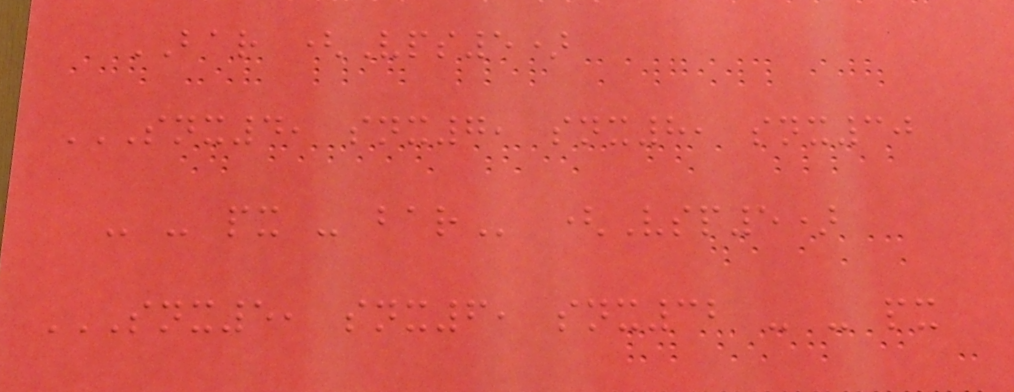BAR (Vps5)
SNX4, SNX7, SNX8, SNX30
- - PX - BAR (Vsp5)
SNX5, SNX6, SNX32 - - PX
